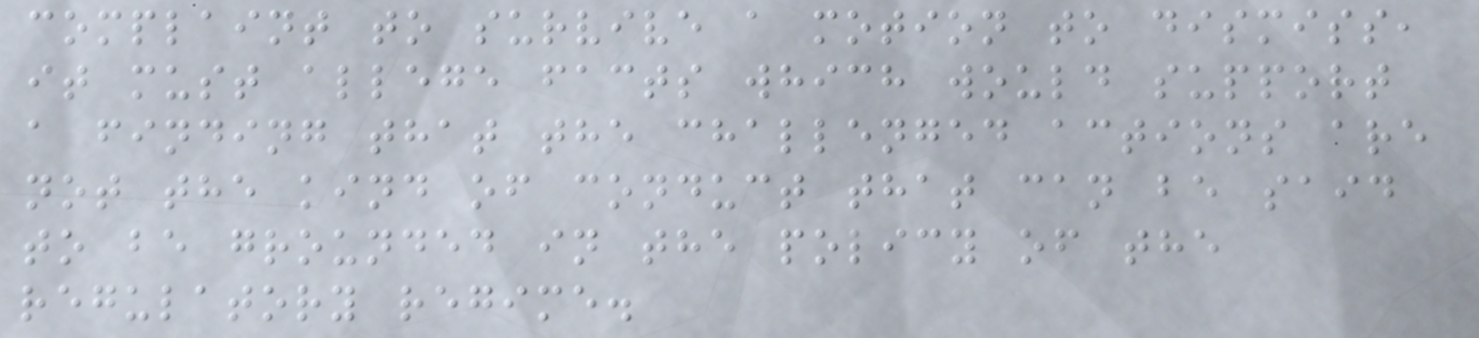complaint to survive a motion to dismiss,
it must allege facts which would support
a finding that the challenged actions are
not the kind of conduct that can be said
to be grounded in the policy of the
regulatory regime.
